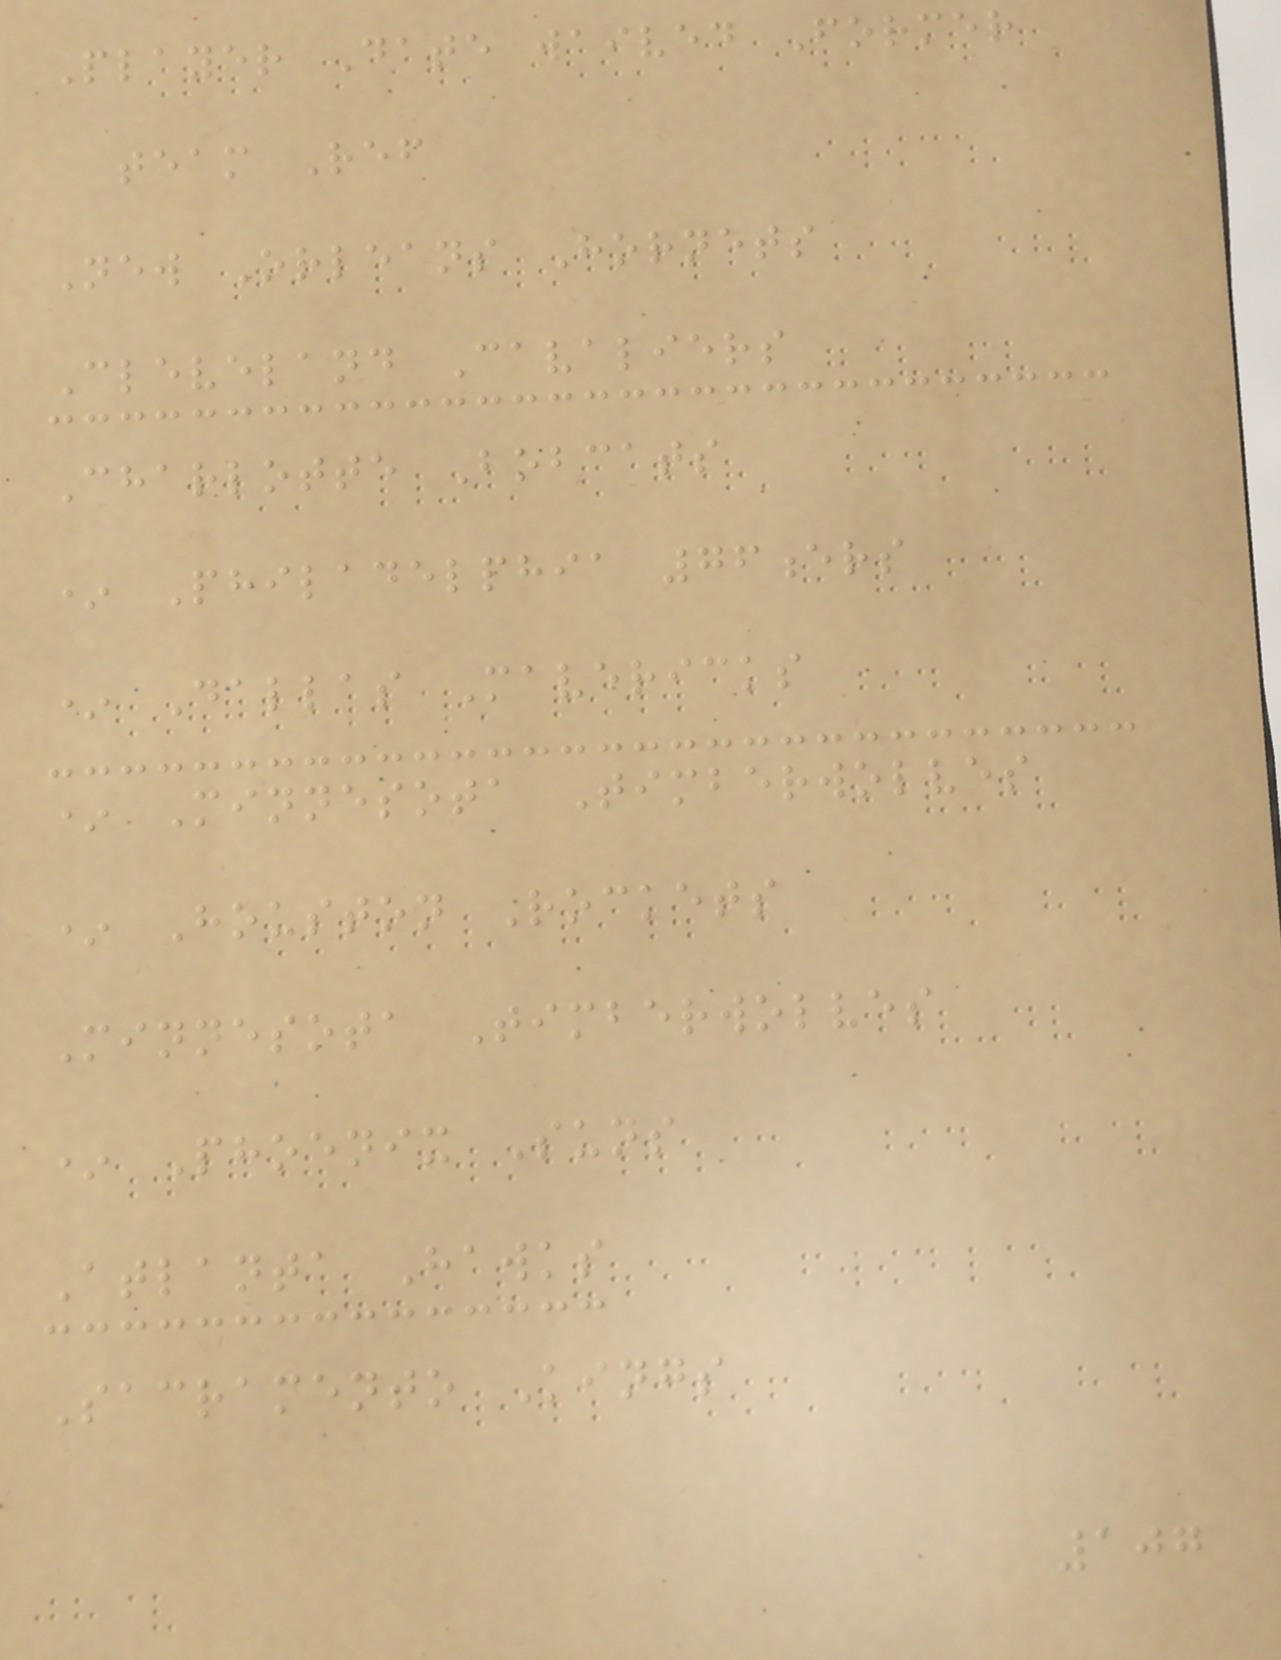Player Date waived Former
team Ref
New Orleans Hornets
Cleveland Cavaliers
Charlotte Bobcats
* Philadelphia 76ers
* Dallas Mavericks
* Minnesota Timberwolves
* Houston Rockets
Minnesota Timberwolves
* Phoenix Suns
Atlanta Hawks
Sacramento Kings
107
